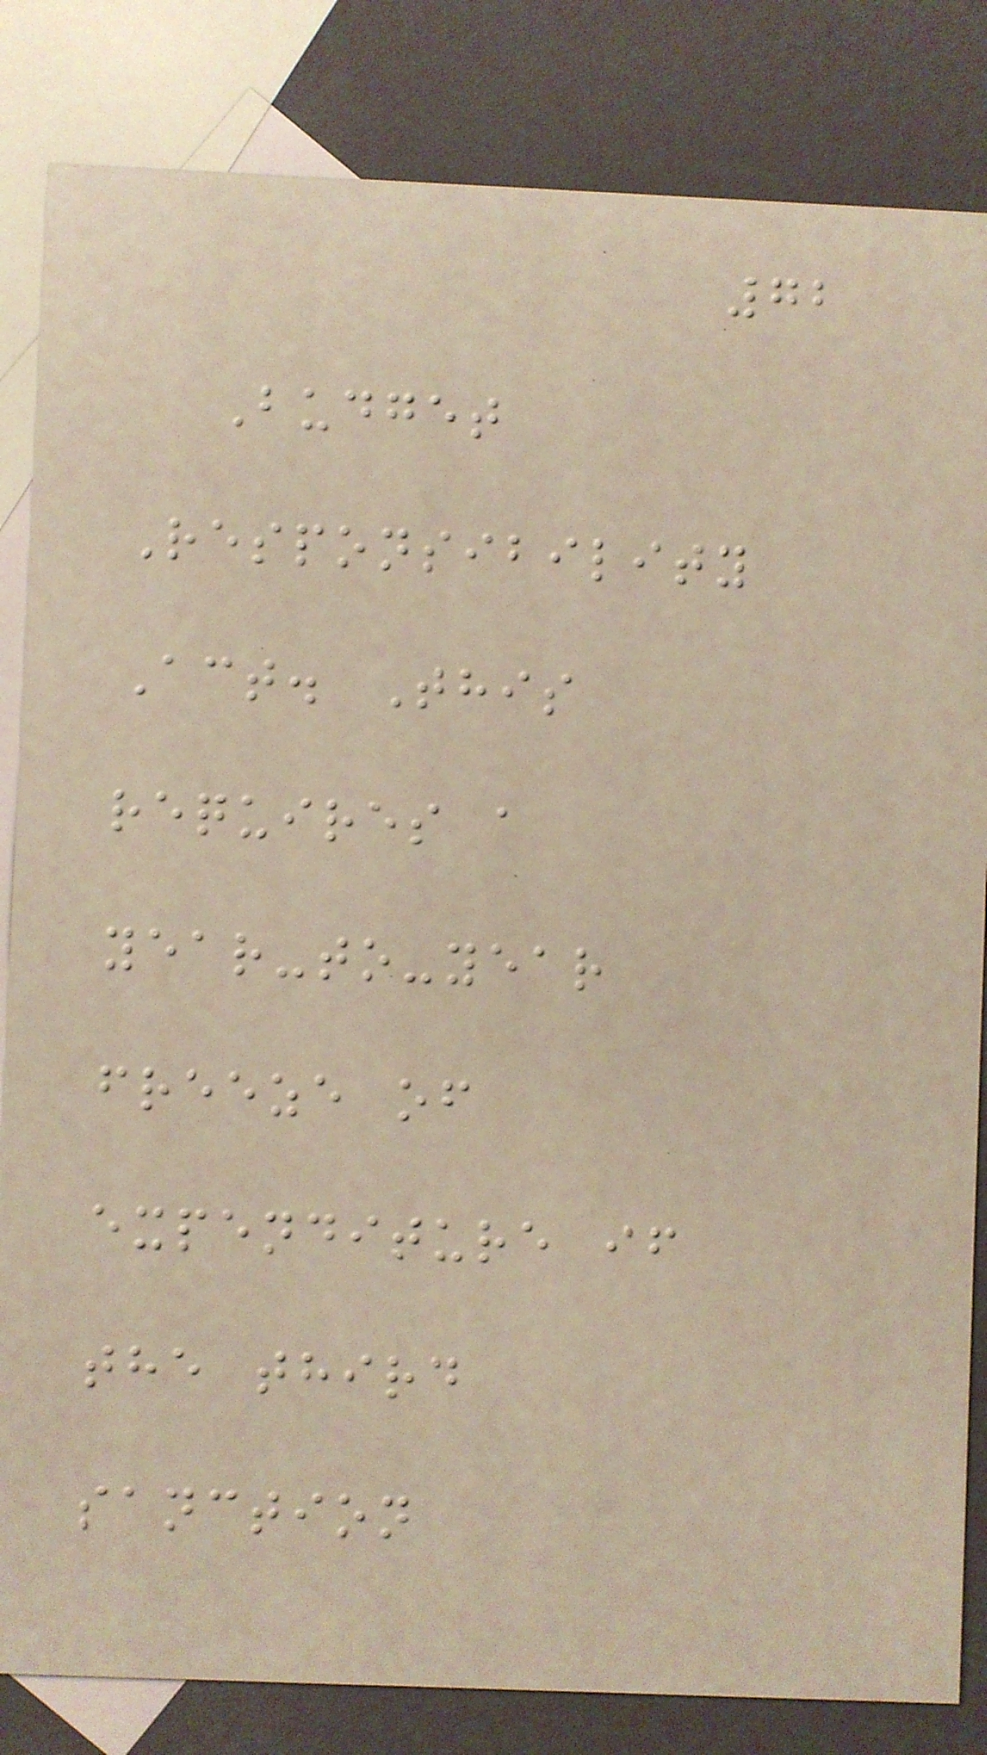72
Budget
Responsibility
Act. This
requires a
year-to-year
freeze of
expenditure if
the third
sanction
